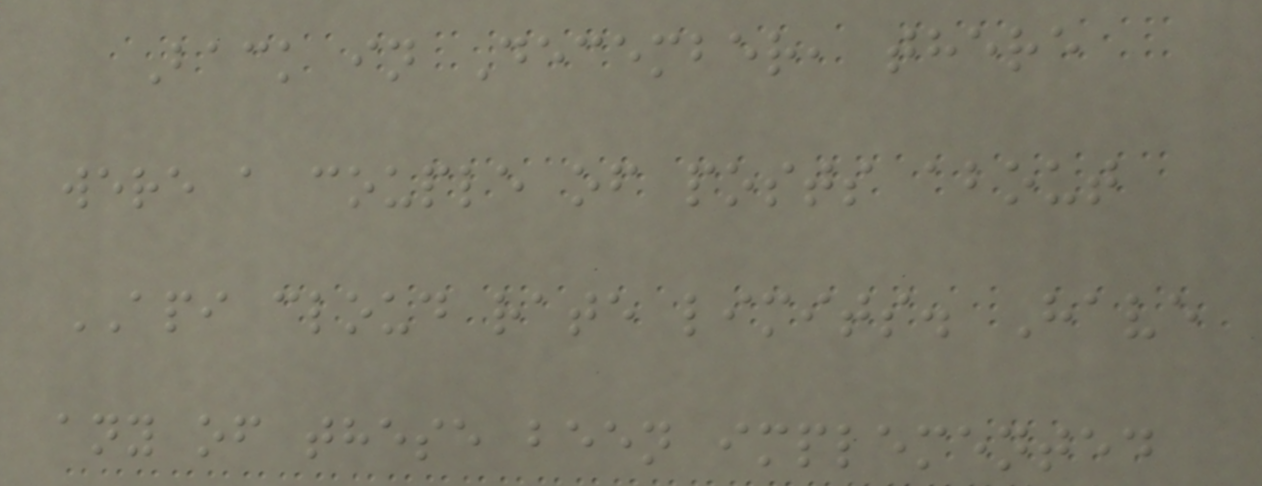Back in December, there
were a couple of posts about
API cloud rate limits. Have
any of these been implemented
